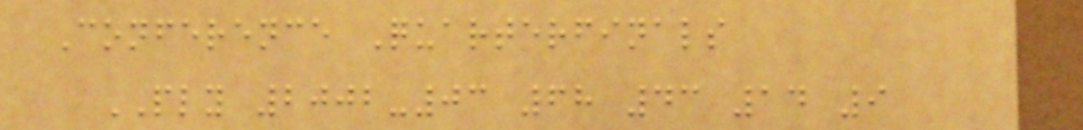Conference Quarterfinals
PLY 2002-03 68 43 14 9
